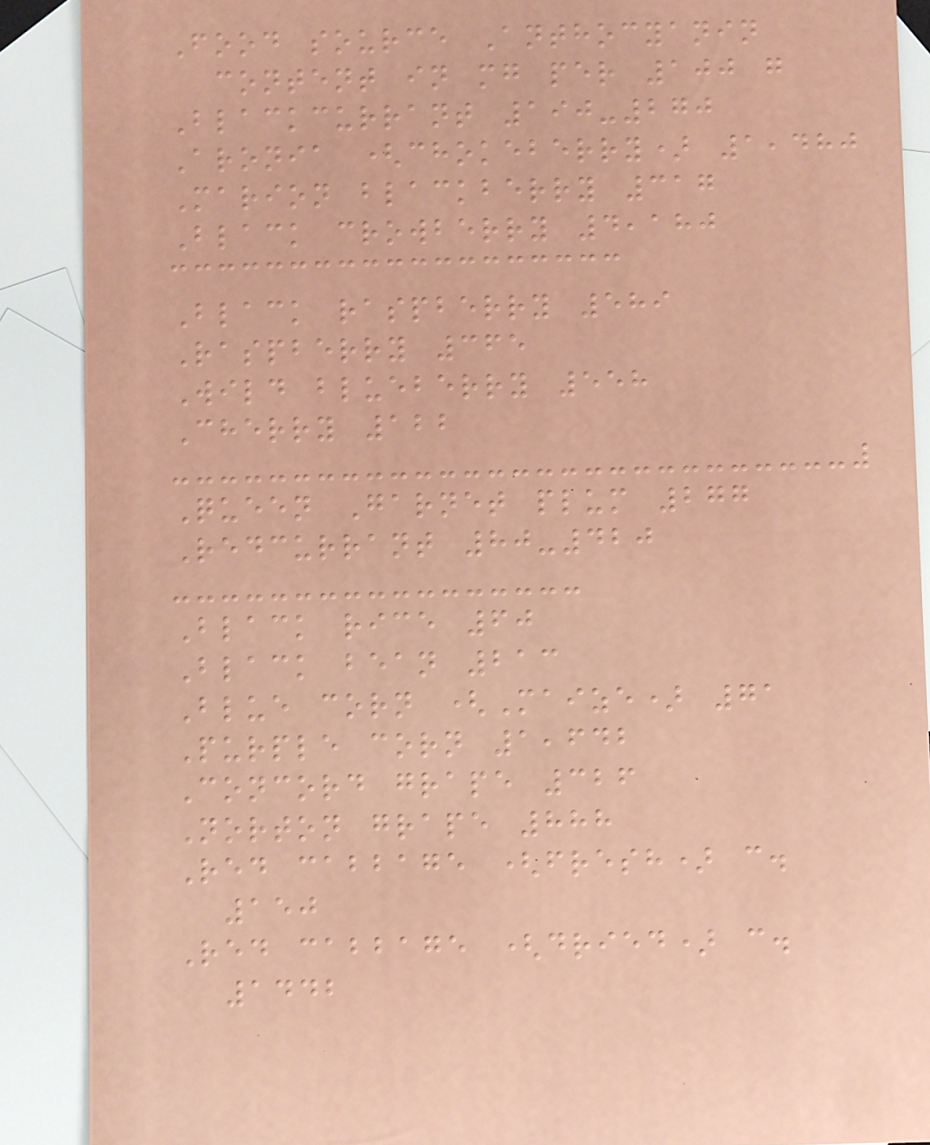Food source Anthocyanin
content in mg per 100 g
Blackcurrant 190-270
Aronia (chokeberry) 1,480
Marion blackberry 317
Black crowberry 4,180
Black raspberry 589
Raspberry 365
Wild blueberry 558
Cherry 122
Queen Garnet plum 277
Redcurrant 80-420
Black rice 60
Black bean 213
Blue corn (Maize) 71
Purple corn 1,642
Concord grape 326
Norton grape 888
Red cabbage (fresh) c.
150
Red cabbage (dried) c.
1442
